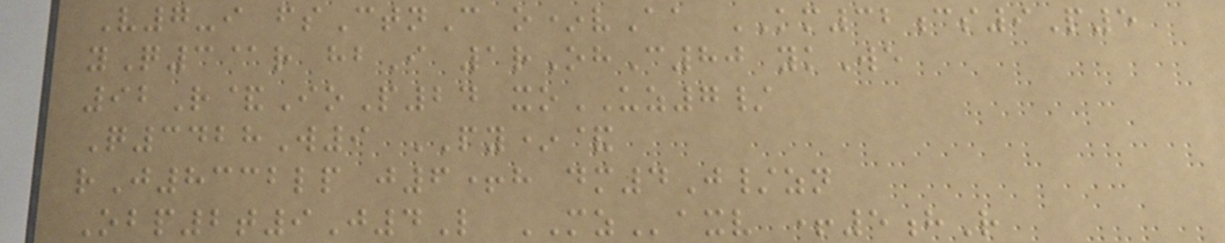V7-i fsCtnC o*vAa KM32cs9P5
yQ3@r hbI 1rOhC80 ykWe
92R&IoP24 xoUZ7/
Q3428W9 PY*&
rJ8332lp j6+h dm4J/zn
Obp2t9J4L MZaxv +5hR
